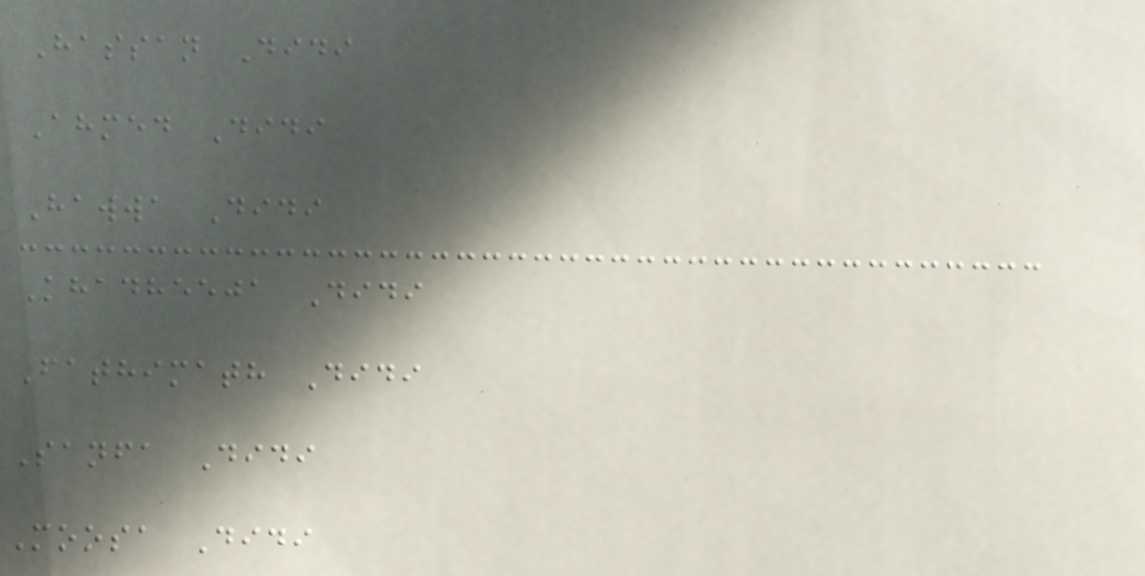Hassan Didi
Ahmed Didi
Hawwa Didi
Khadheeja Didi
Fathimath Didi
Sanfa Didi
Moosa Didi
